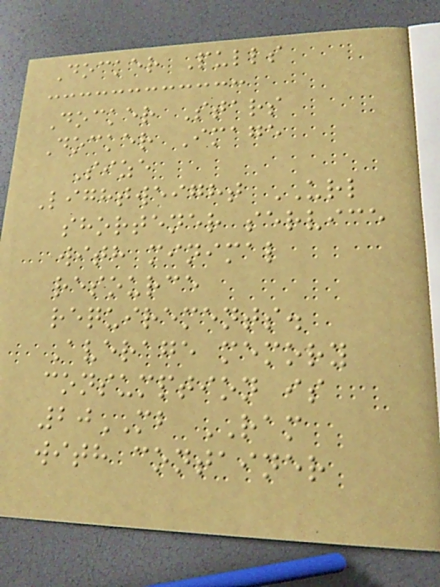Docker Pulls
Docker Stars
Docker Image
Size
Lightweight URL
shortener service
with minimal
resource
requirements.
Average memory
consumption is
20MB RAM
with container
